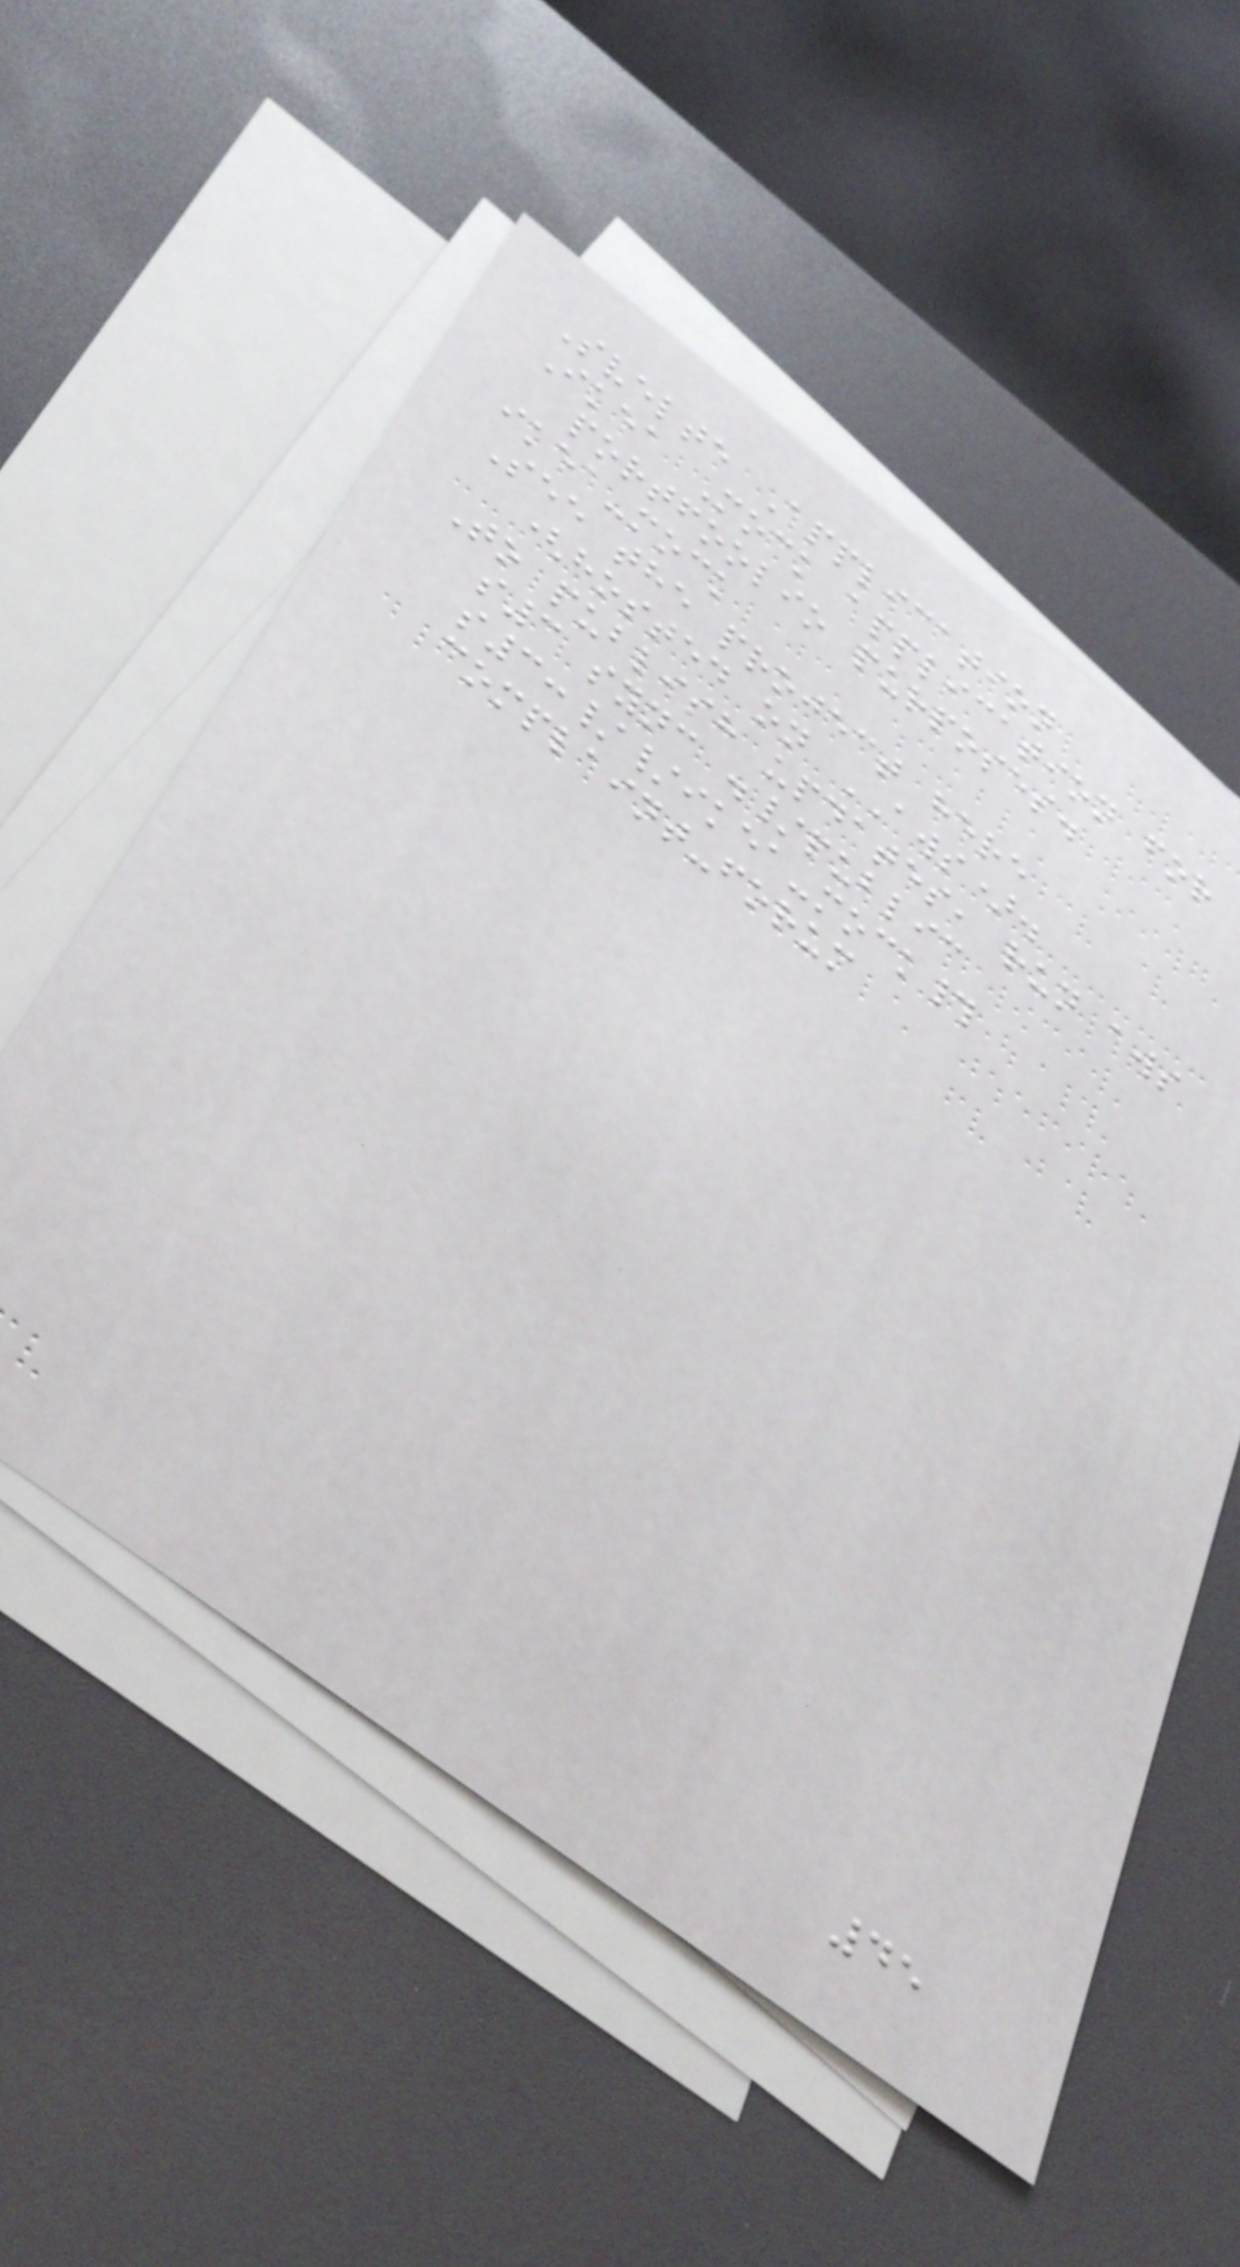Svelte Application
Ikea Mock application for
portfoolio purposes.
ikea-mock
See the project here
(hosted on AWS).
To publish updates, run aws
s3 sync ./public
s3://ikea-mock#
complaint-forum
45
